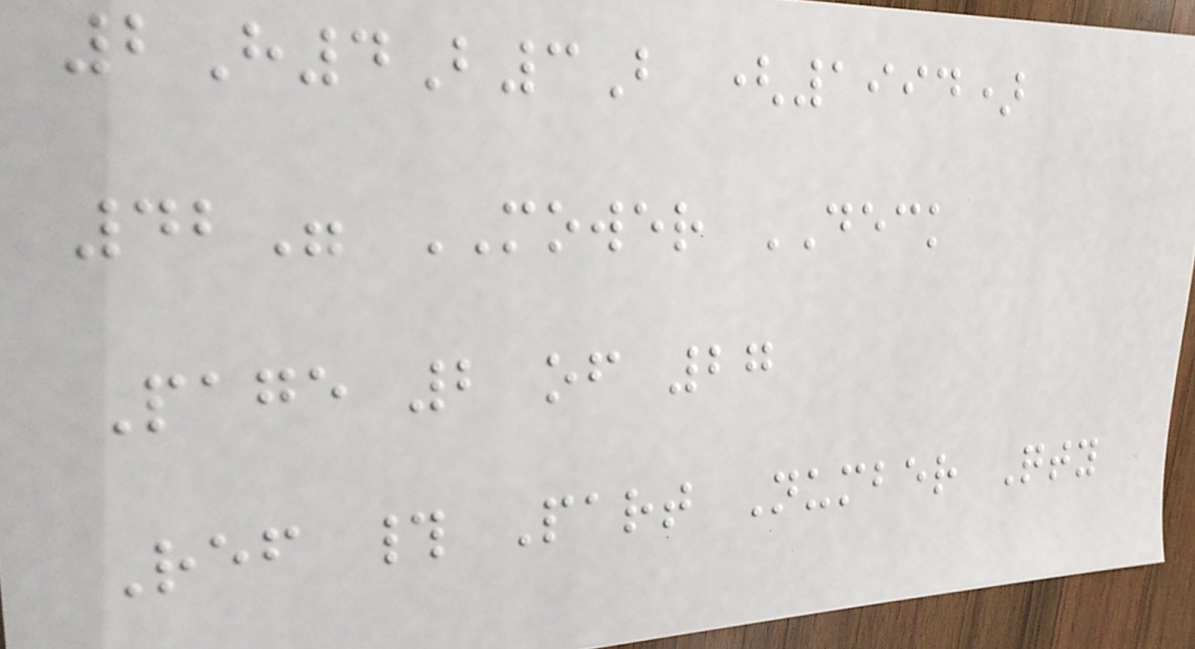2H4B3B (1994)
42" MOWER DECK
Page 2 of 27
Ref # Part Number Qty
